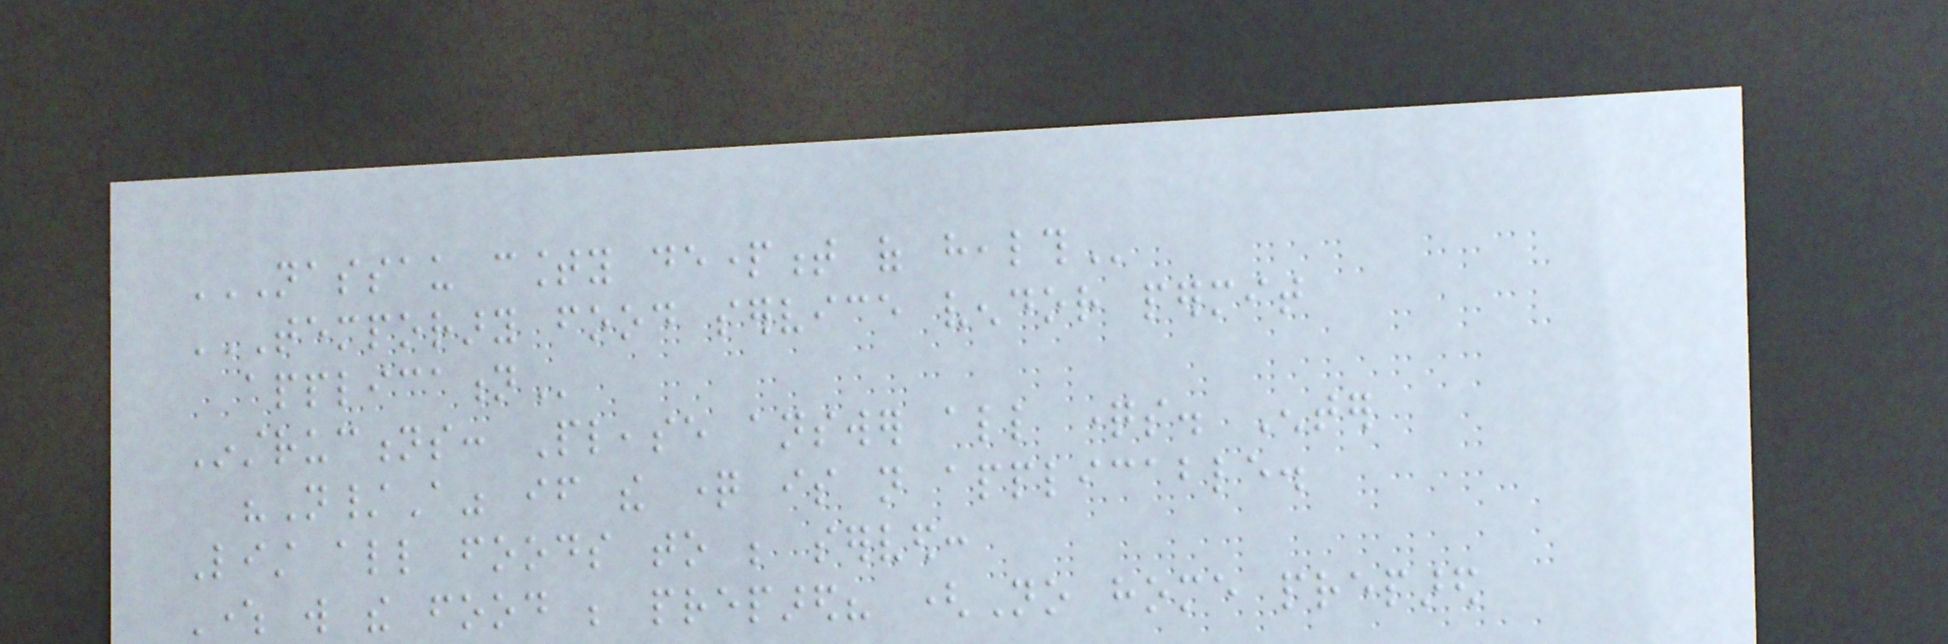NASSAU COUNTY DEPARTMENT OF HEALTH
TEMPORARY FOOD SERVICE VENDOR PERMIT
APPLICATION
Instructions: Please answer all questions. Enter
"N/A" if the question is not applicable.
List all foods to be served:
Where will the food be prepared? (No home prepared
